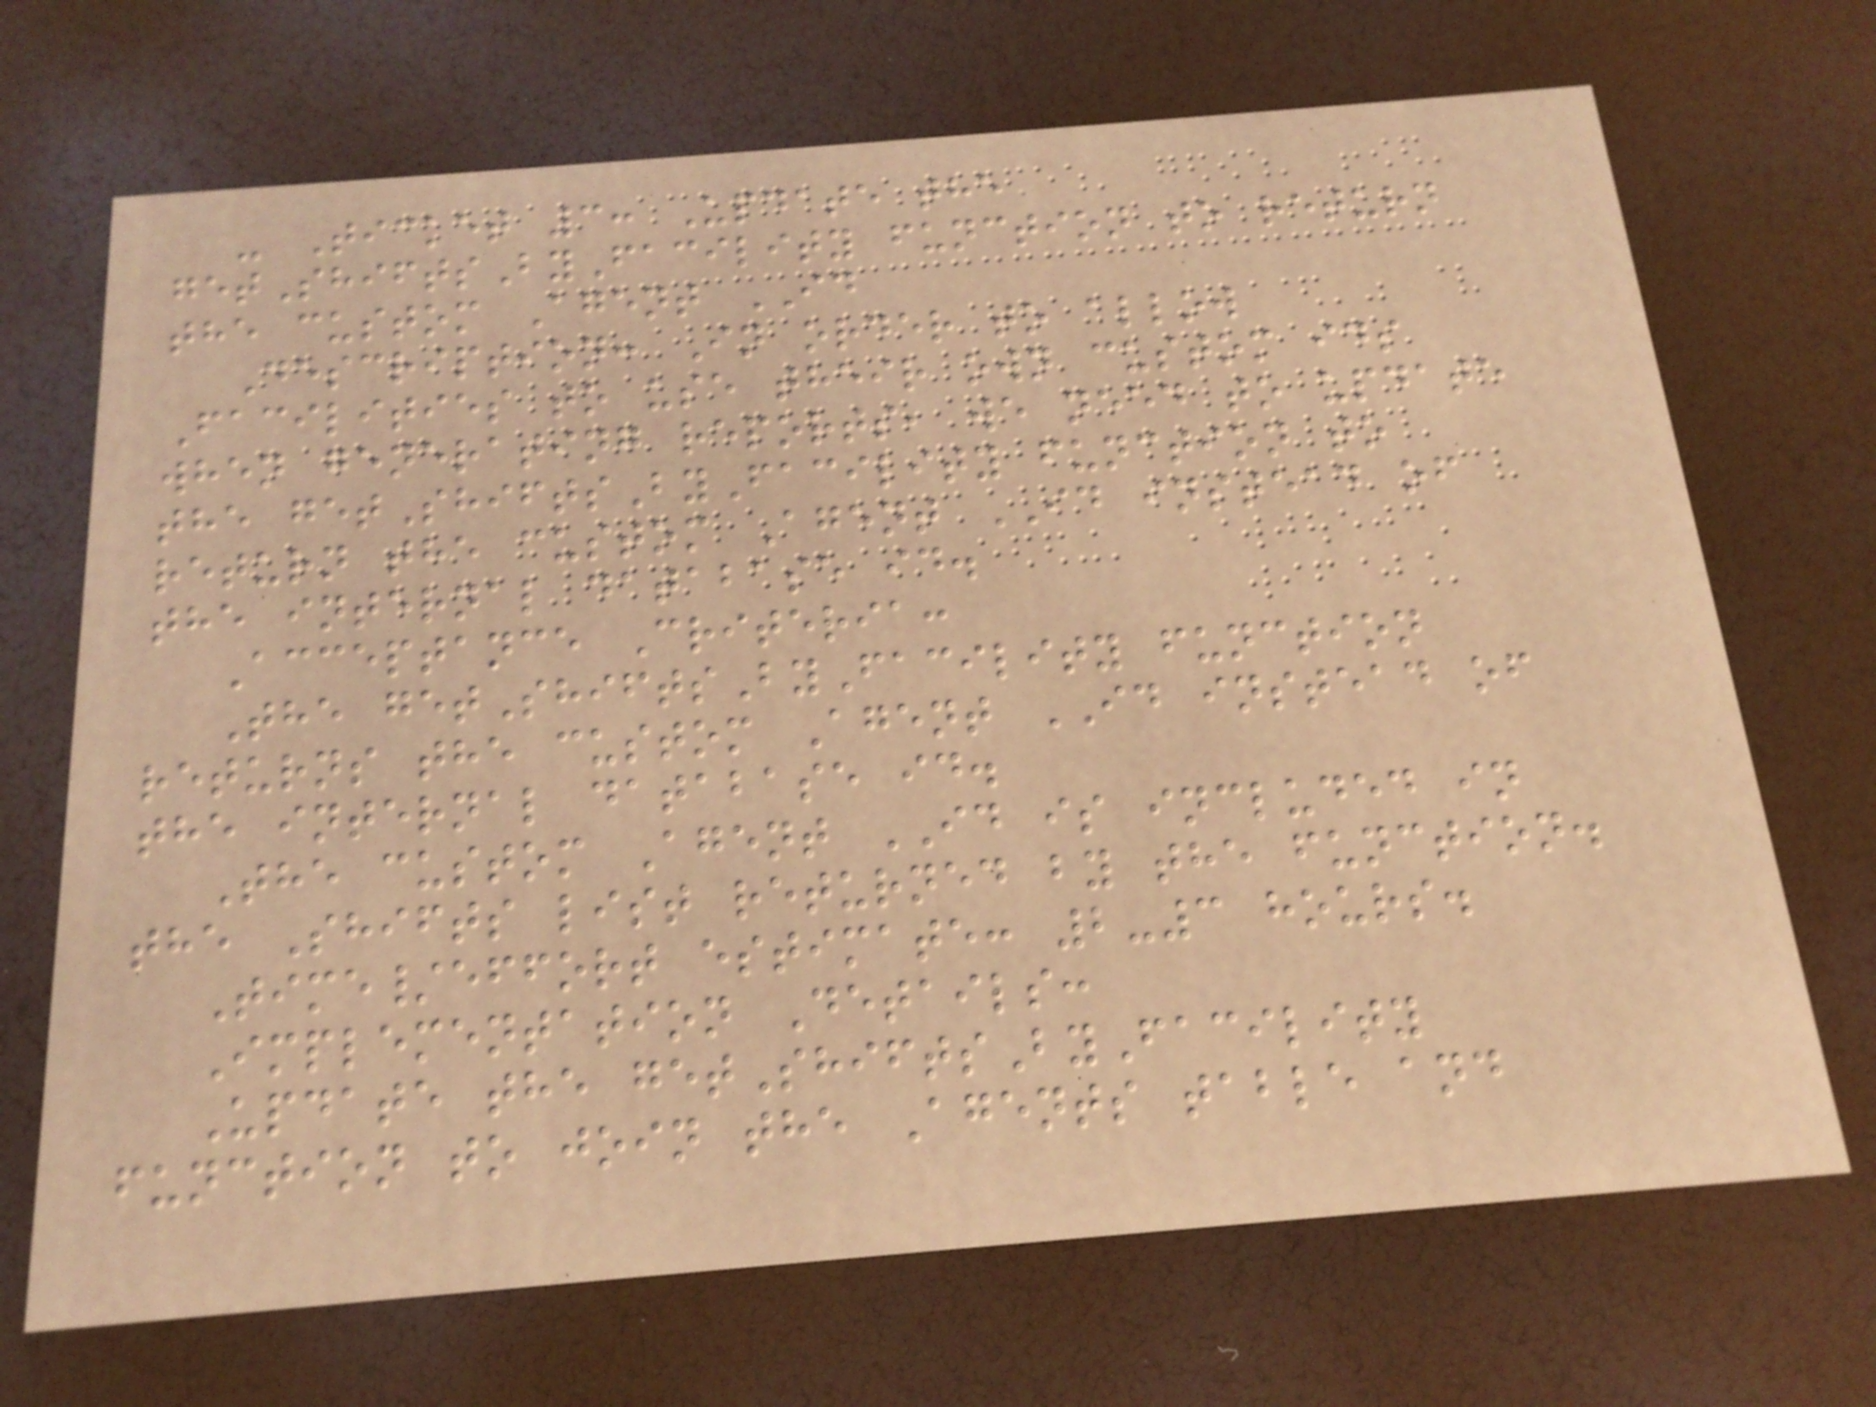- Ticket 3: Update the
getShiftsByFacility function to return
the custom Agent ID
Description: In order to allow
Facilities to use their own custom ids
when generating reports, we need to update
the getShiftsByFacility function to
return the custom Agent ID instead of
the internal database id.
Acceptance Criteria:
The getShiftsByFacility function
returns the custom Agent ID instead of
the internal database id.
The custom Agent ID is included in
the Shifts list returned by the function.
Time/effort estimate: 2-3 hours.
Implementation Details:
Update the getShiftsByFacility
function to join the Agents table and
